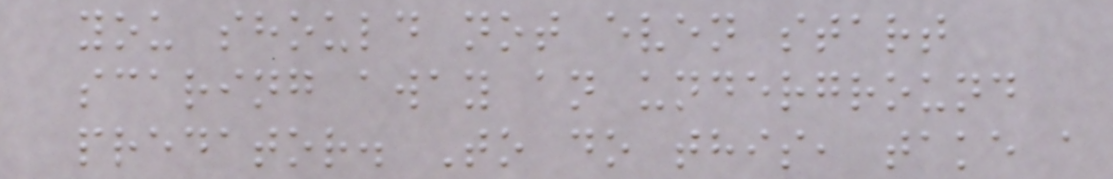you should not even start
scaring away an underground
predator. To do this, take a
